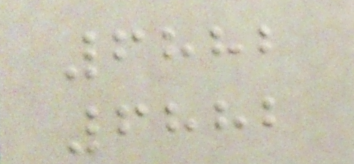6882
6882
